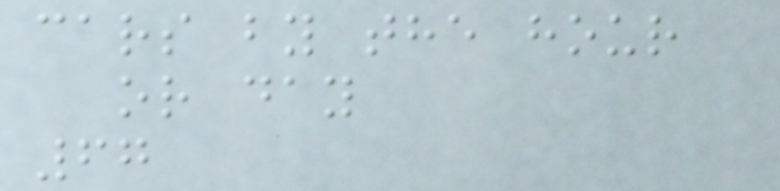cars by the hour
or day
67
